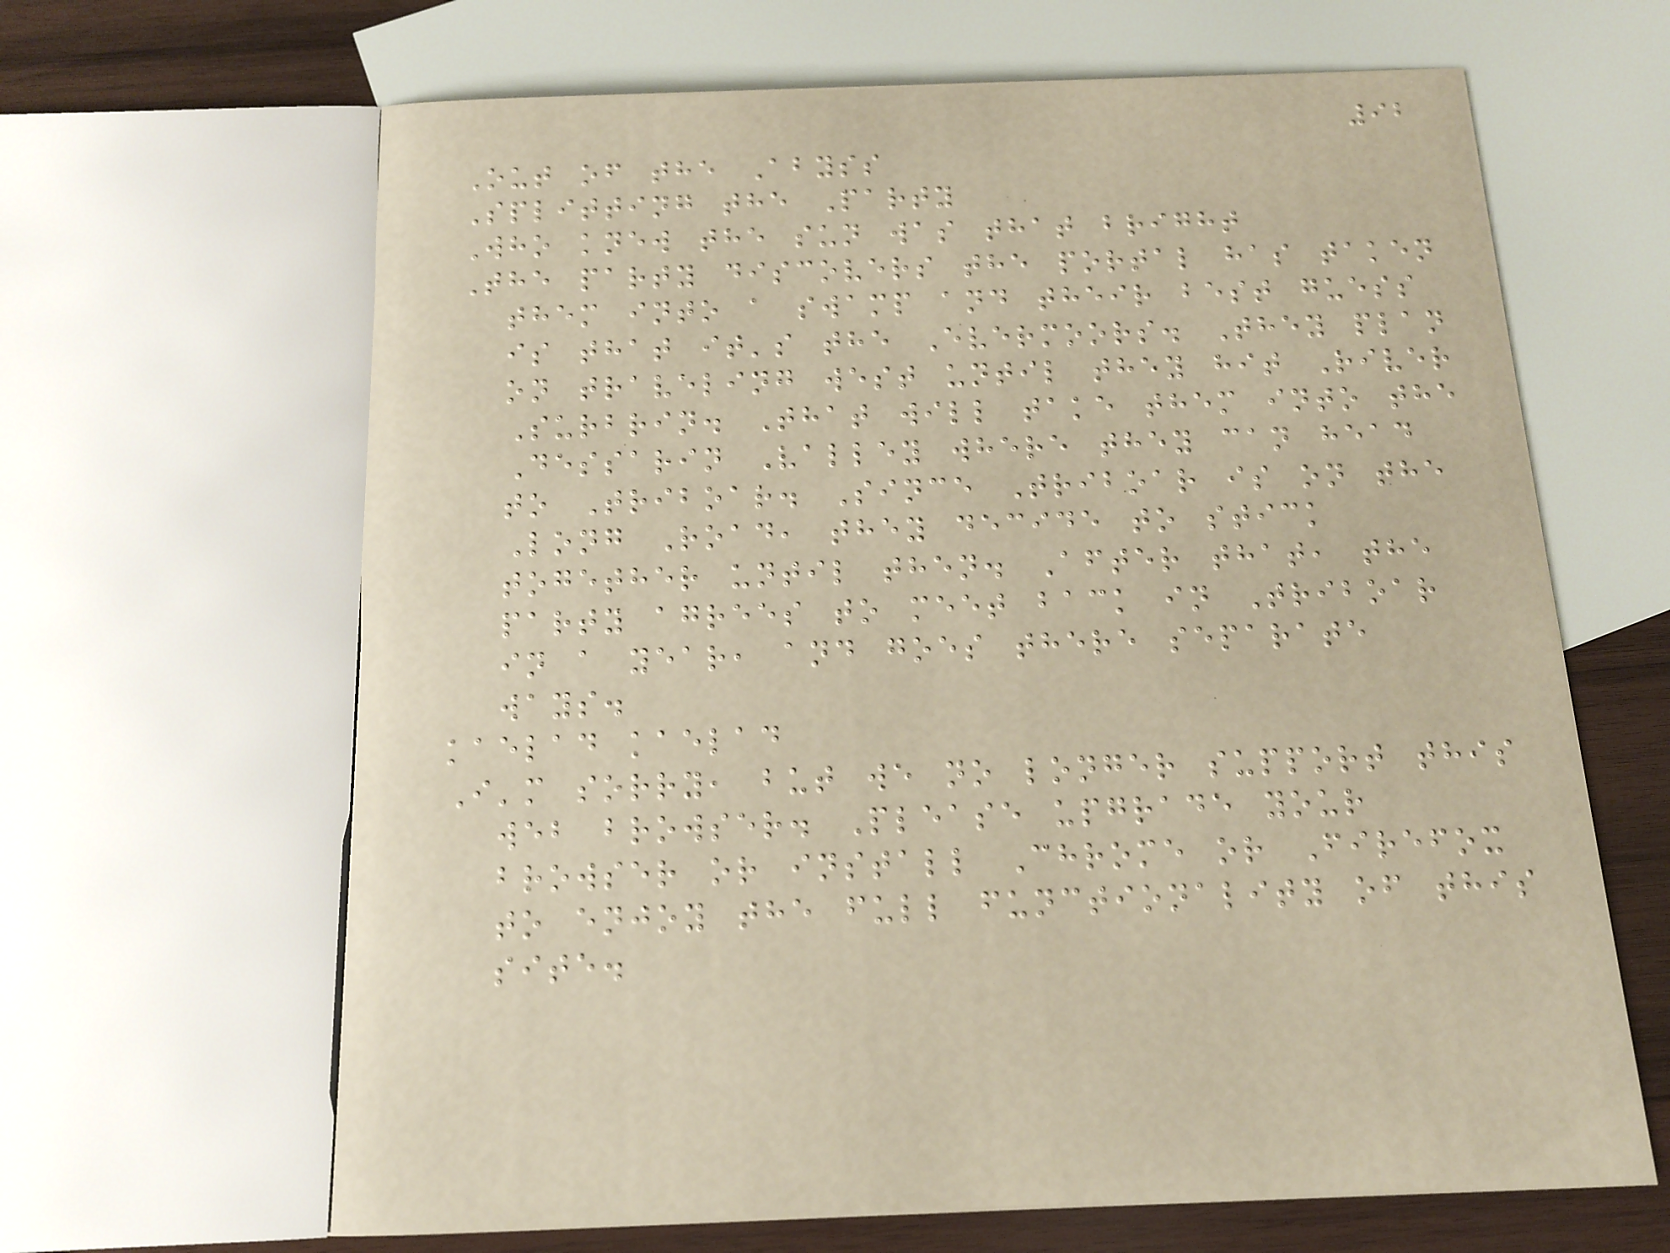92
Out of the Abyss
Splitting the Party
Who knew the sun was that bright
The party discovers the portal has taken
them into a swamp and their best guess
is that it's the Evermoors. They plan
on traveling west until they hit River
Surbrin. That will take them into the
Dessarin Valley where they can head
to Triboar. Since Triboar is on the
Long Road, they decide to stick
together until then. After that, the
party agrees to meet back in Triboar
in a year, and goes there separate
ways.
kaelad kaelad
I'm sorry, but we no longer support this
web browser. Please upgrade your
browser or install Chrome or Firefox
to enjoy the full functionality of this
site.
